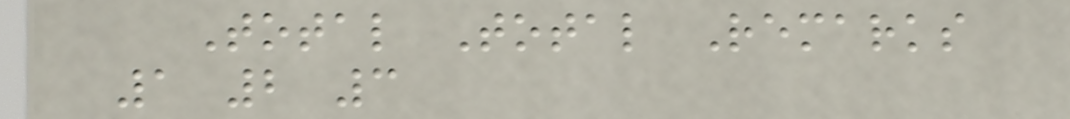Total Total Remarks
1 2 3
